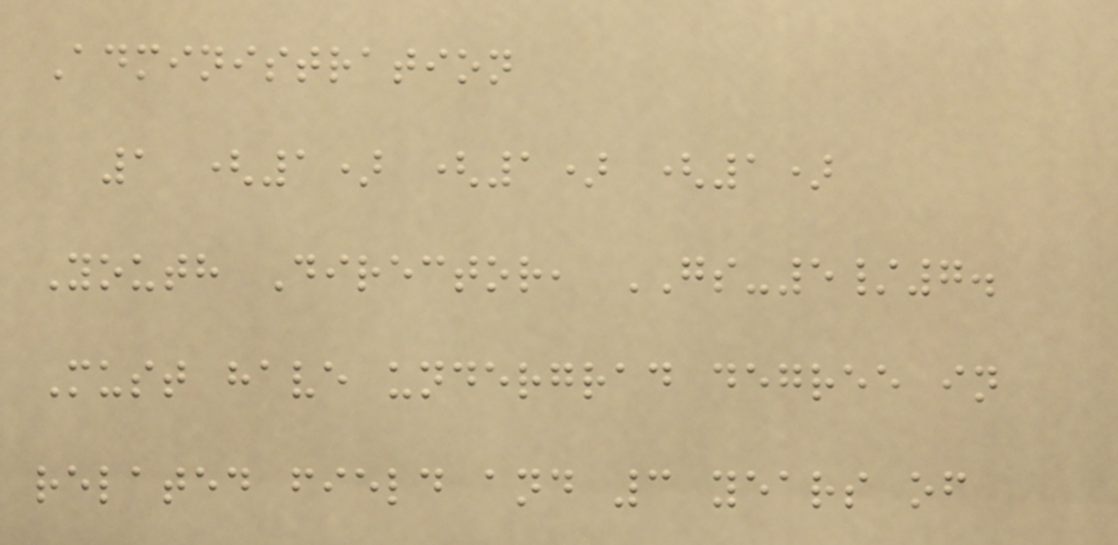Administration
1 (1) (1) (1)
Youth Director, GS-5/7.
Must have undergrad degree in
related field and 3 years of
